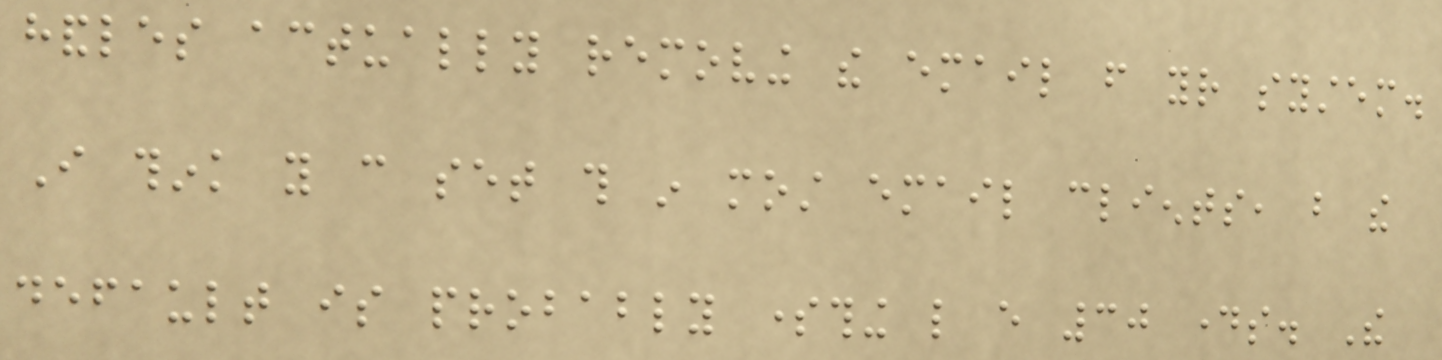handles actually removing the email from your system.
I think you can set this in most email clients, but the
default is probably something like every 30 days. The
